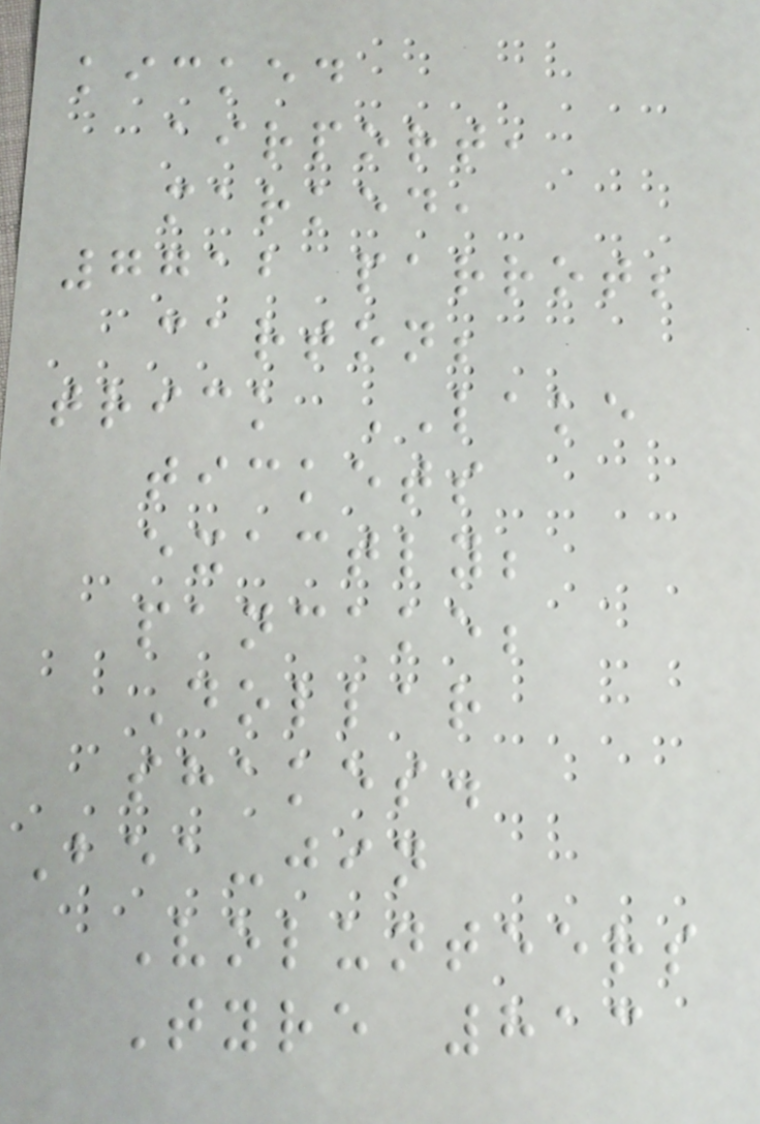kicked
airport,
marked,
7712 parrot;
carton;
trick LAKE
tickets
exactly;
pancake;
Dollar
shakes.
Bea-jin
Volunteers
Tyre 813
